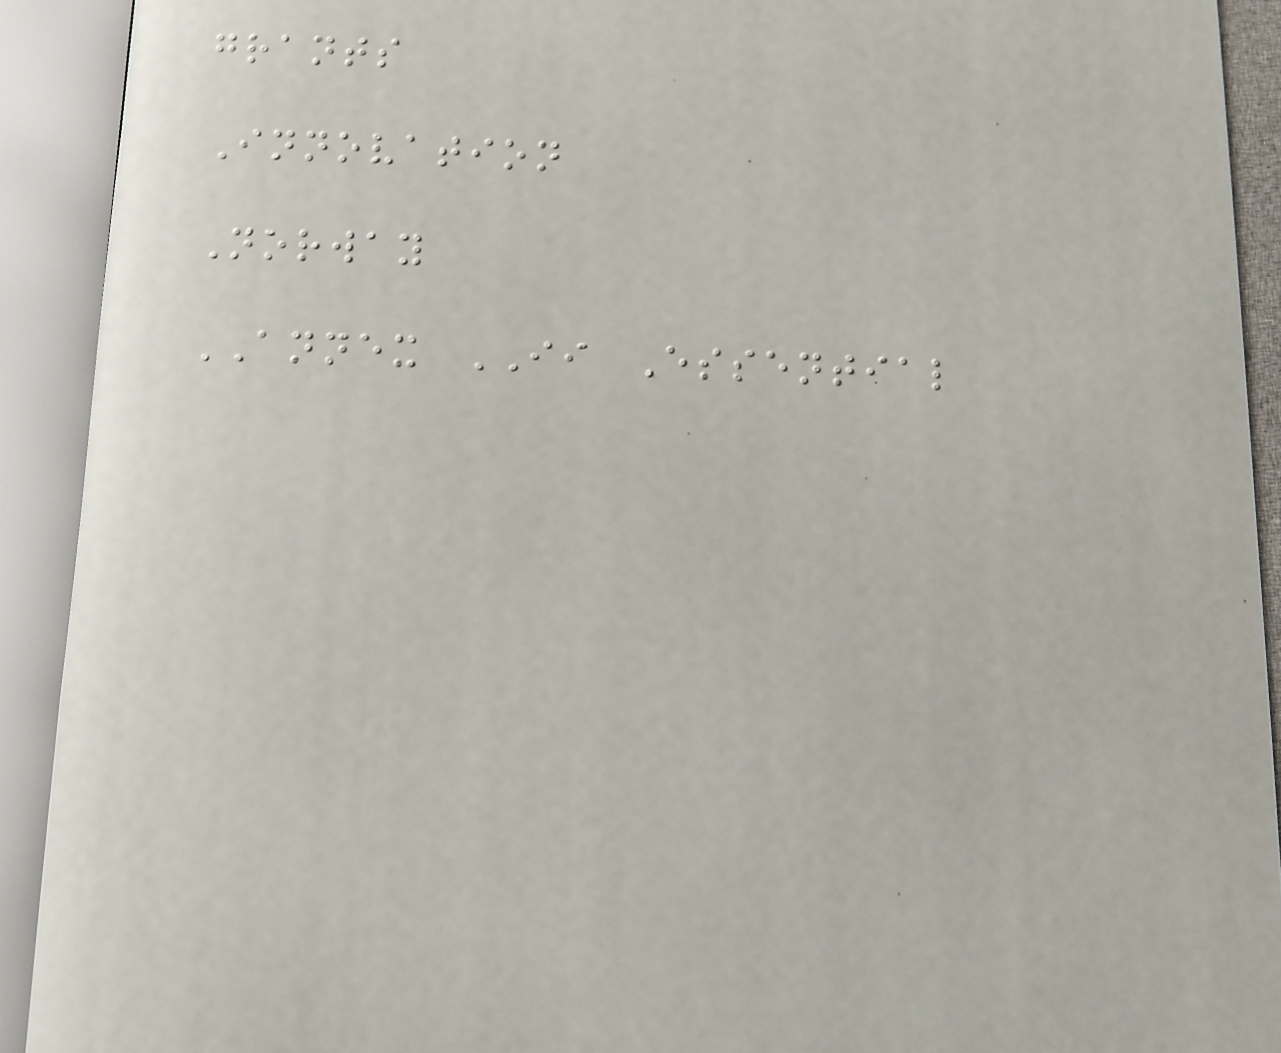grants
Innovation
Norway
ANNEX II Essential
